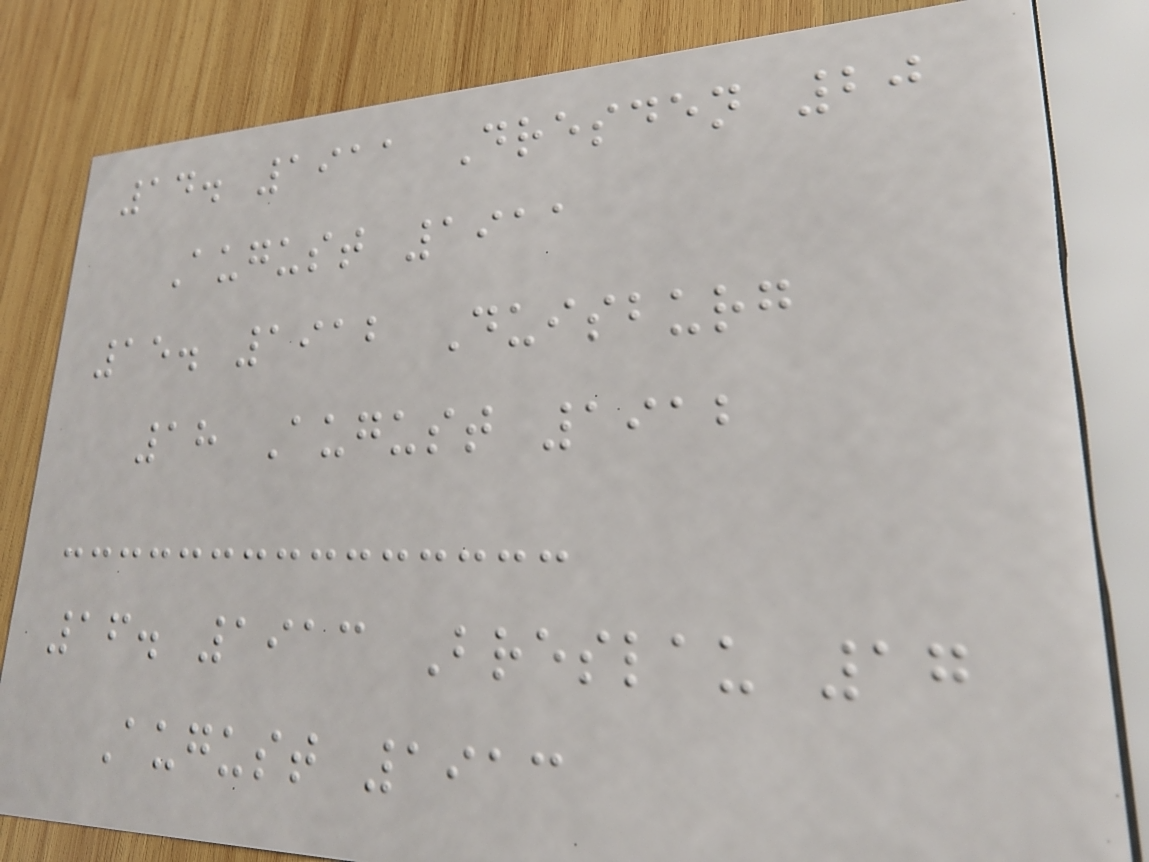14. 1911 Dresden 20
August 1911
15. 1912 Duisburg
18 August 1912
16. 1913 Breslau 17
August 1913
